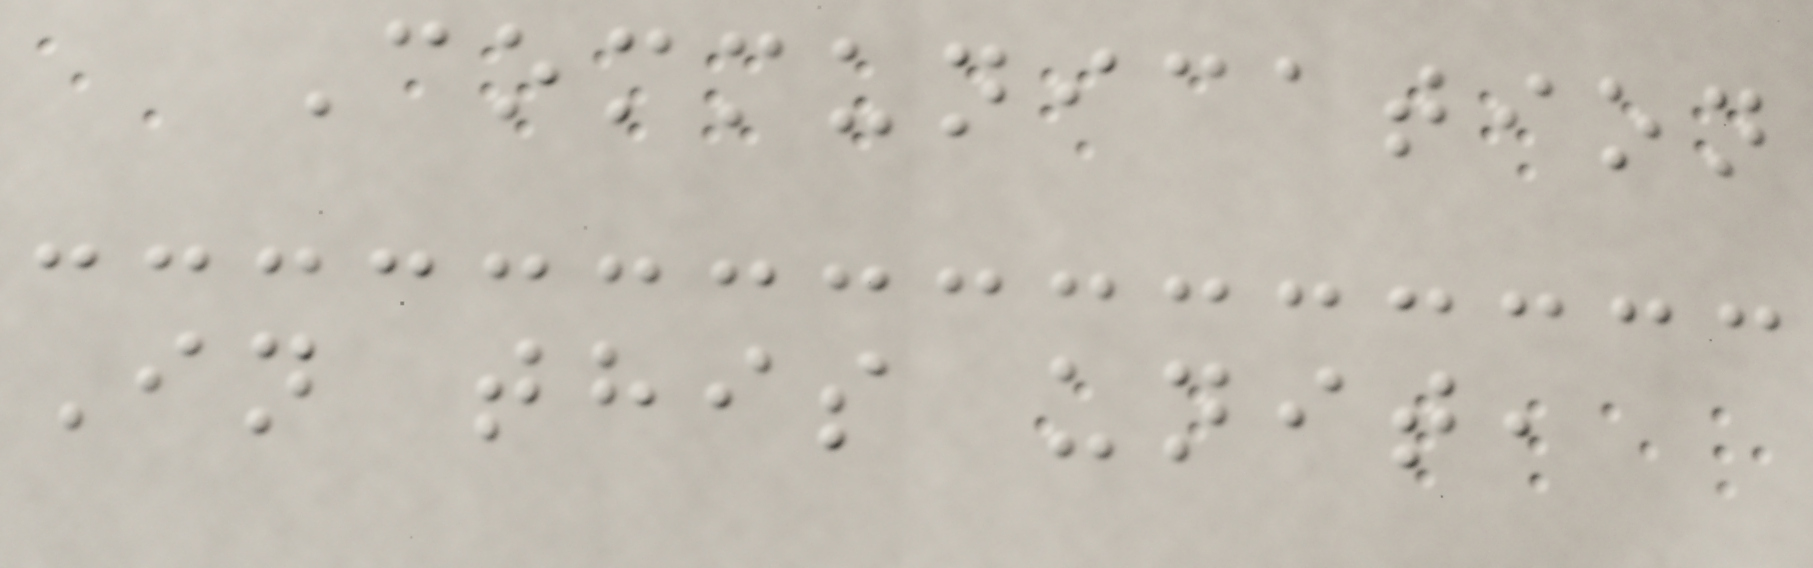Communication
In this unit,
